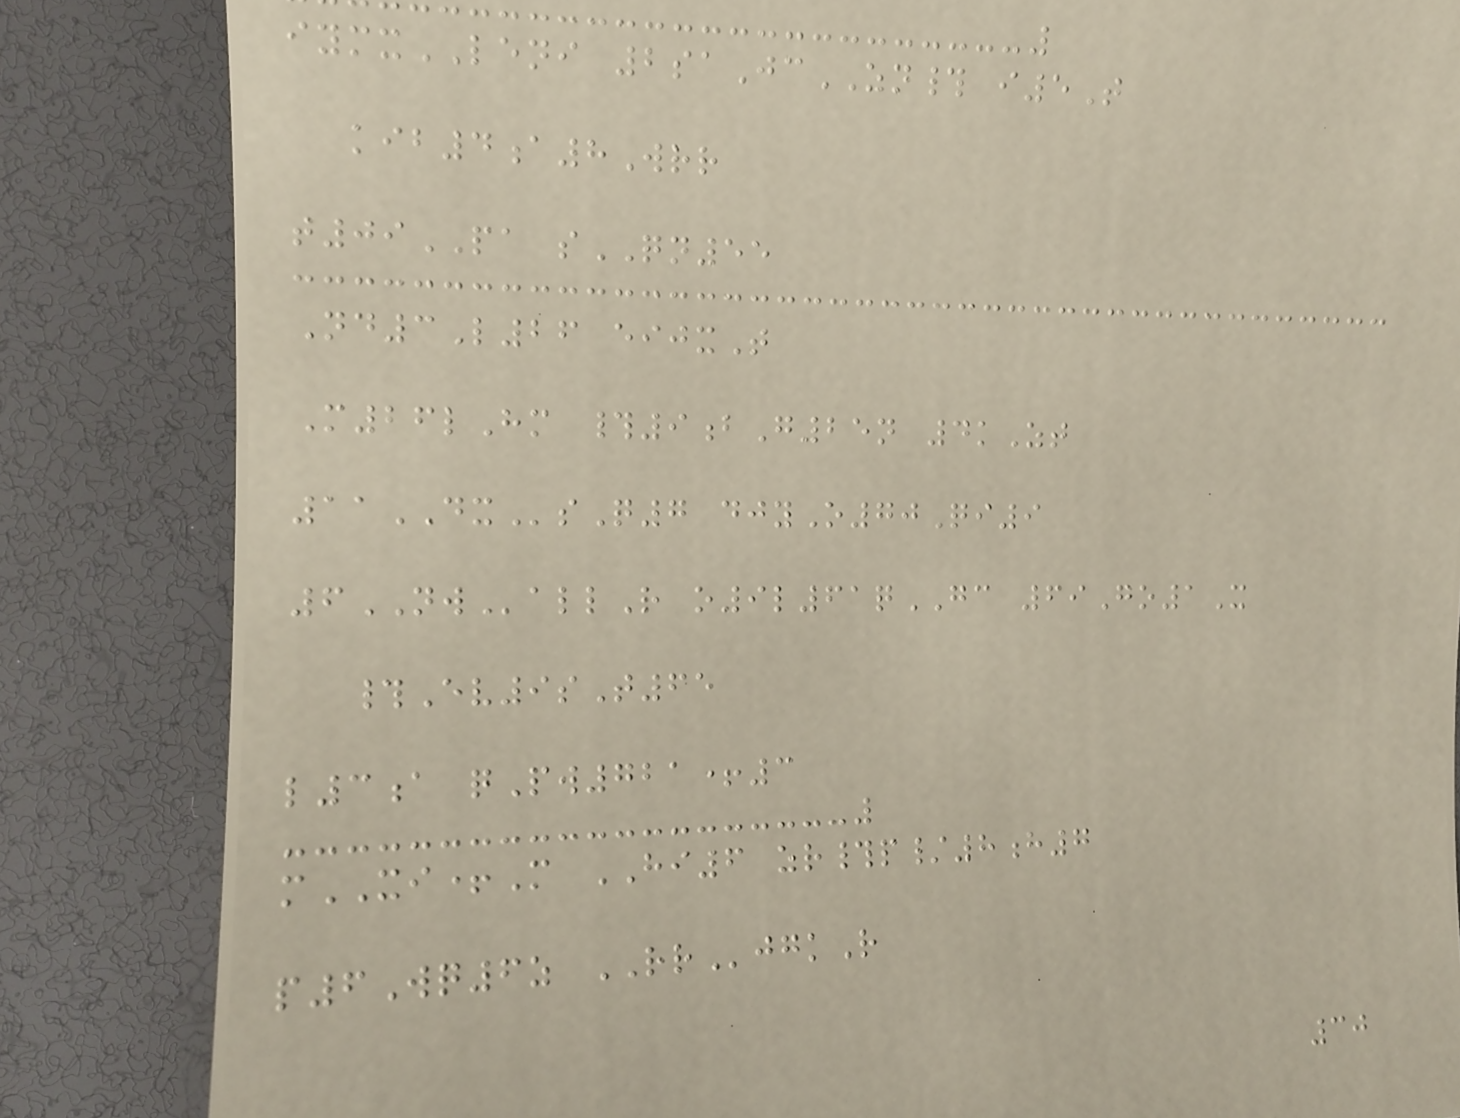iymxLENI 2saJcZN# i5T
kib4a8Wrr
t09PA sQN55
Nd3L26 eijxT
M26lHm #9bG25n 4kZt
11DXsQ7 djyO70Qi9
6NWallR o9l61qGC 69Go1X
#Ev9sT65
l3a qPw721+3
mXI+M HI6 zr#p/8h7
p6Wq6z RRjgkR
30
